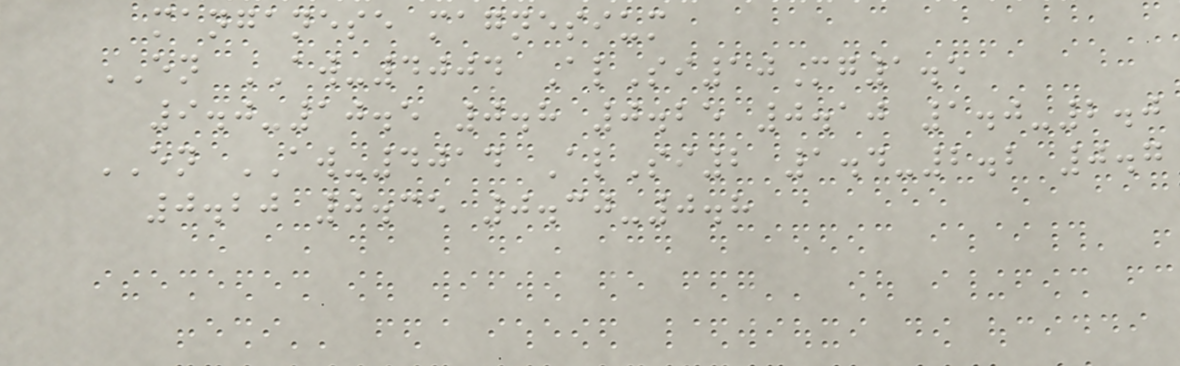manganese magnesium
EN AW-4004 AlSi10Mg1.5
9.0-10.5 0.8 0.25 0.10 1.0-2.0
EN AW-4014 AlSi2 1.4-2.2 0.7
0.20 0.35 0.30-0.8
